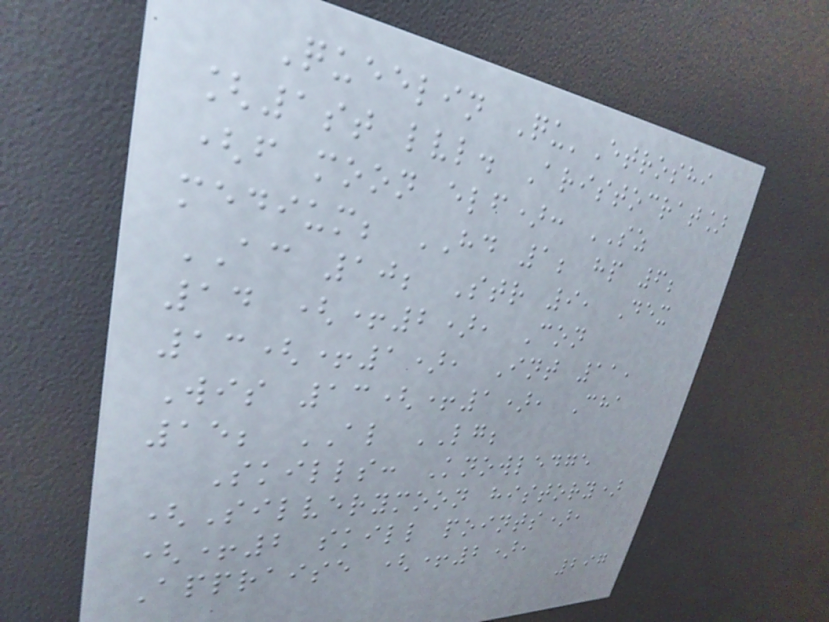Queelin Qu'Etroshi
[1st lvl. Aristocrat]
(f moon elf): SZ
medium; HD 1; hp 6;
AC 10; Str 9, Dex
14 (+2), Con
13(+1), Int 11,
Wis 13(+1), Cha
15; AL LG;
Skills: Knowledge
(Silverymoon history)
(+2 skill points),
Appraise (+2),
297
